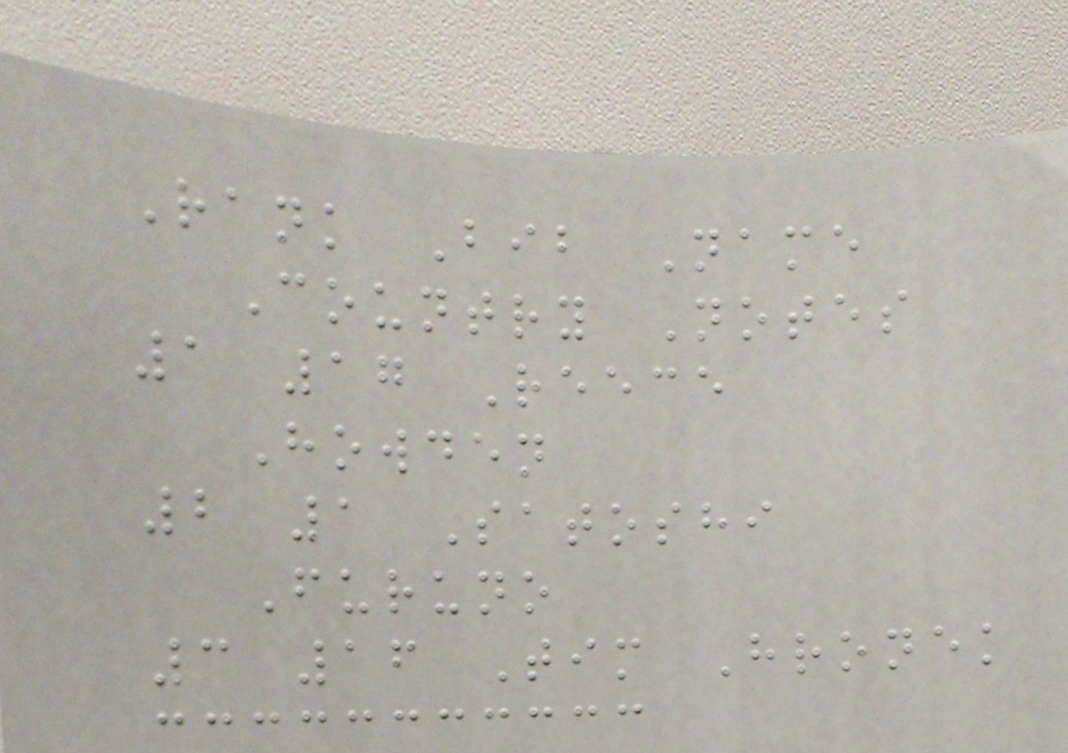Rank Bib Name
Country Notes
1 17 Reece
Howden
2 1 Satoshi
Furuno
3 16 Tim Hronek
